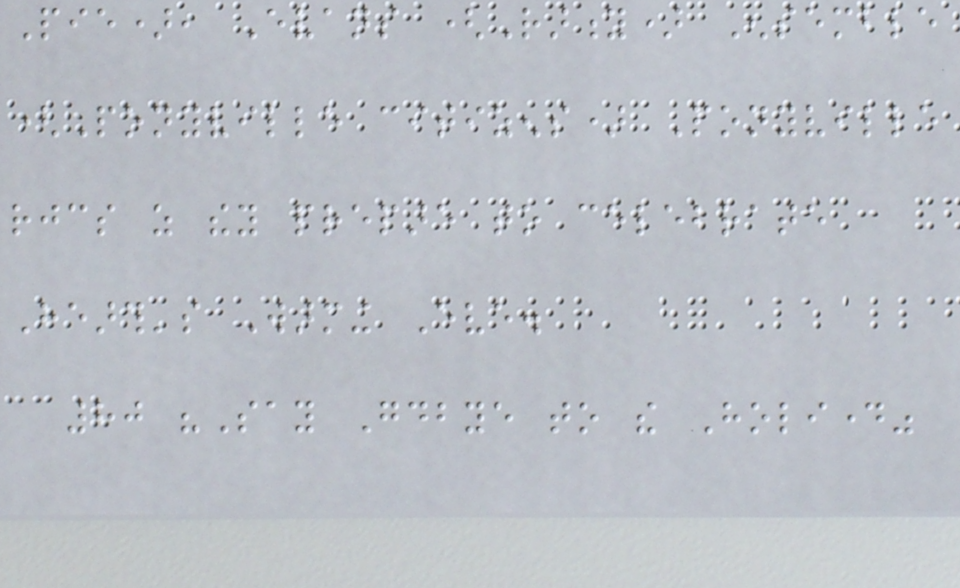Pie), Evans (Rarity) Ensemble
(Ponyville citizens) Ponyville
rejoices as they prepare to celebrate
Hearth's Warming Eve.
80 "Say Goodbye to the Holiday"
